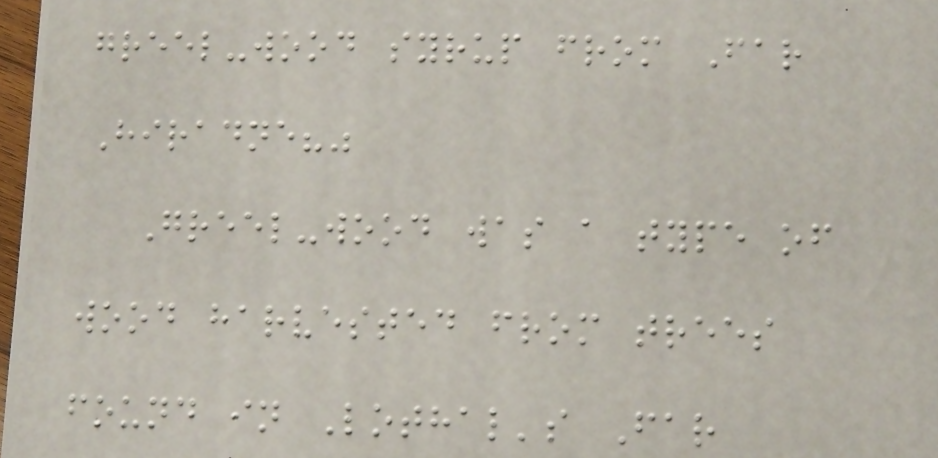greel-wood syrup from Far
Hiradne?"
Greel-wood was a type of
wood harvested from trees
found in Lothal's Far
